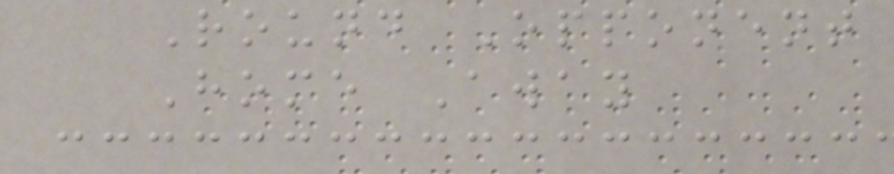Round Opponent
Home Away
